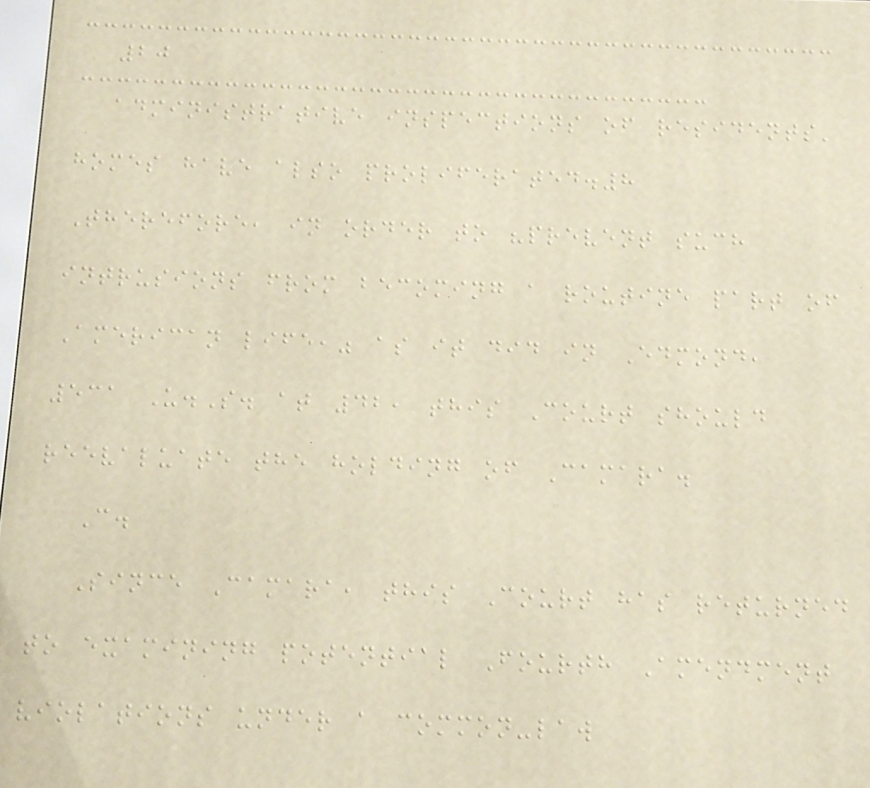20
administrative inspections of residents'
homes have also proliferated.8
Therefore, in order to "prevent such
intrusions from becoming a routine part of
American life," as it did in Edmond,
531 U.S. at 42, this Court should
reevaluate the holding of Camara.
C.
Since Camara, this Court has returned
to examining potential Fourth Amendment
violations under a common-law
